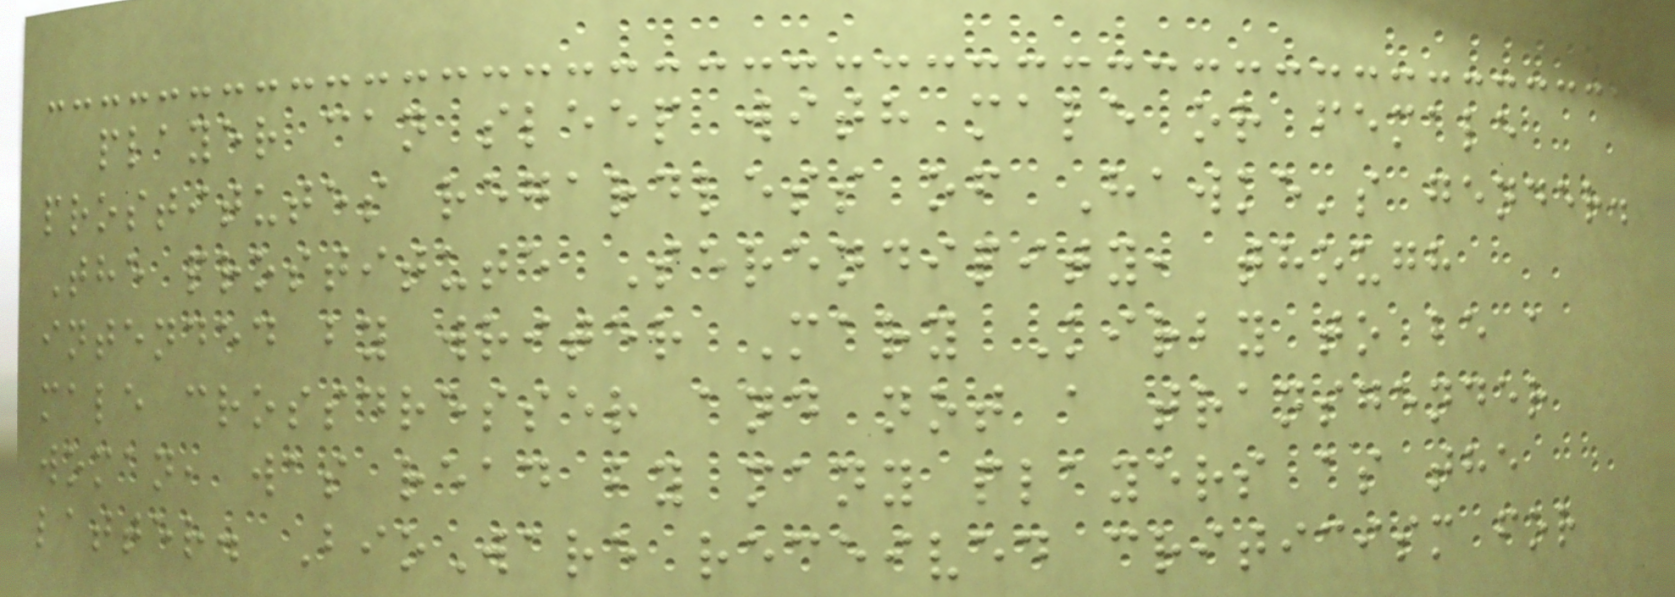player can sleep with male or female
prostitutes regardless of Hawke's gender.
The prostitute Serendipity, though
intended by writer Mary Kirby to be a
male crossdresser and not a transgender
woman, was read by many players as the
latter. BioWare received criticism for
